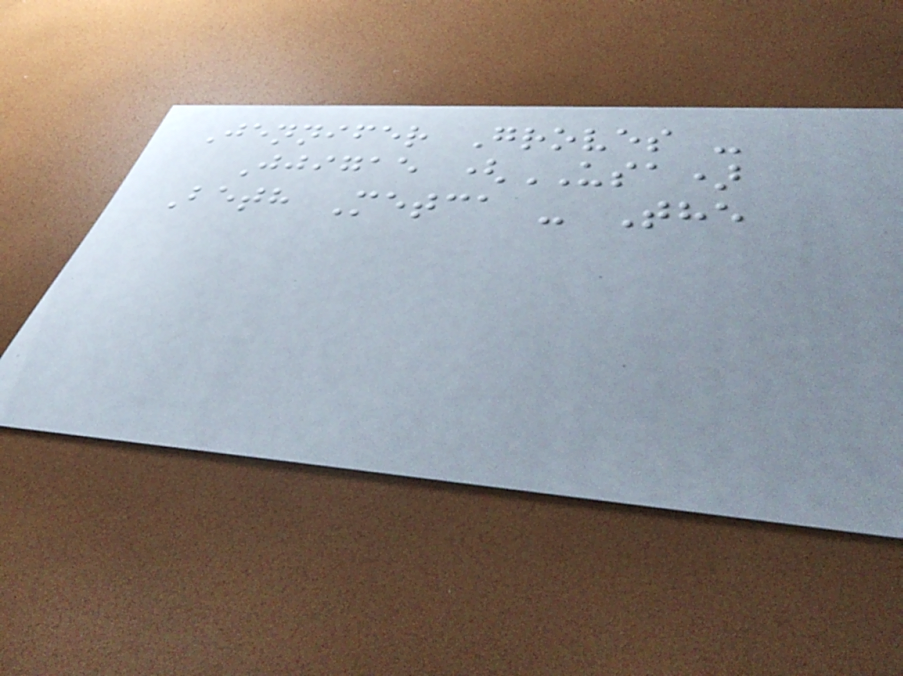Jennifer Groves -
Jjigae (USA)
Beth Metca - The
